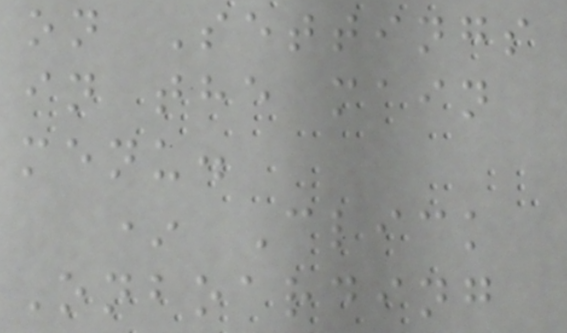on Settings
in the main
menu.
* Click
Onboarding
